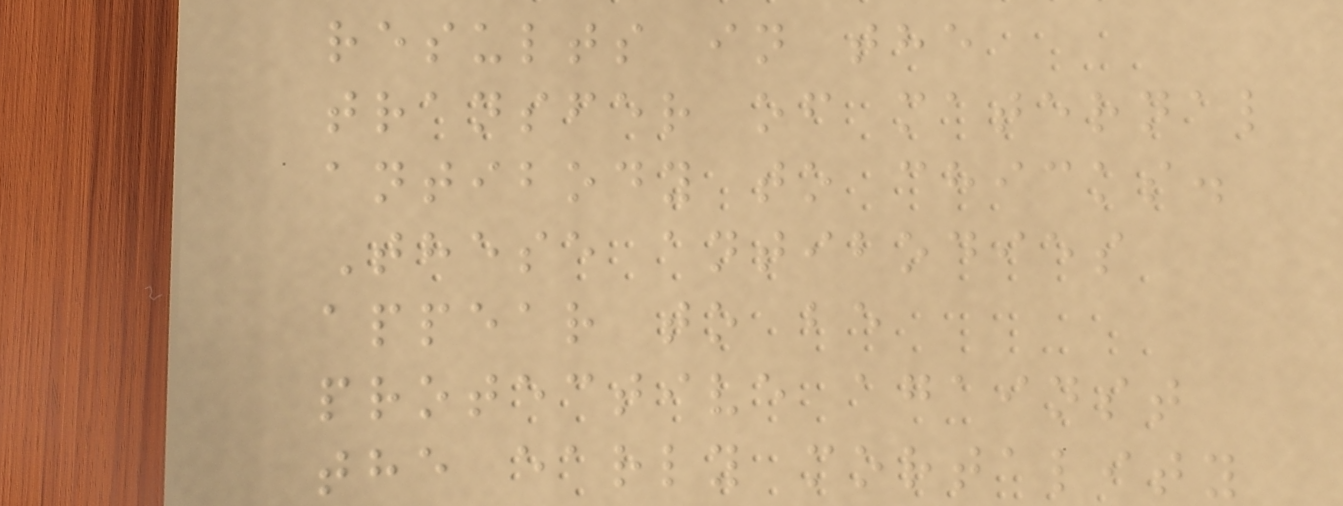results in the
transfer of maternal
antibody to chicks.
These antibodies
appear to be
protective against
the early mortality
